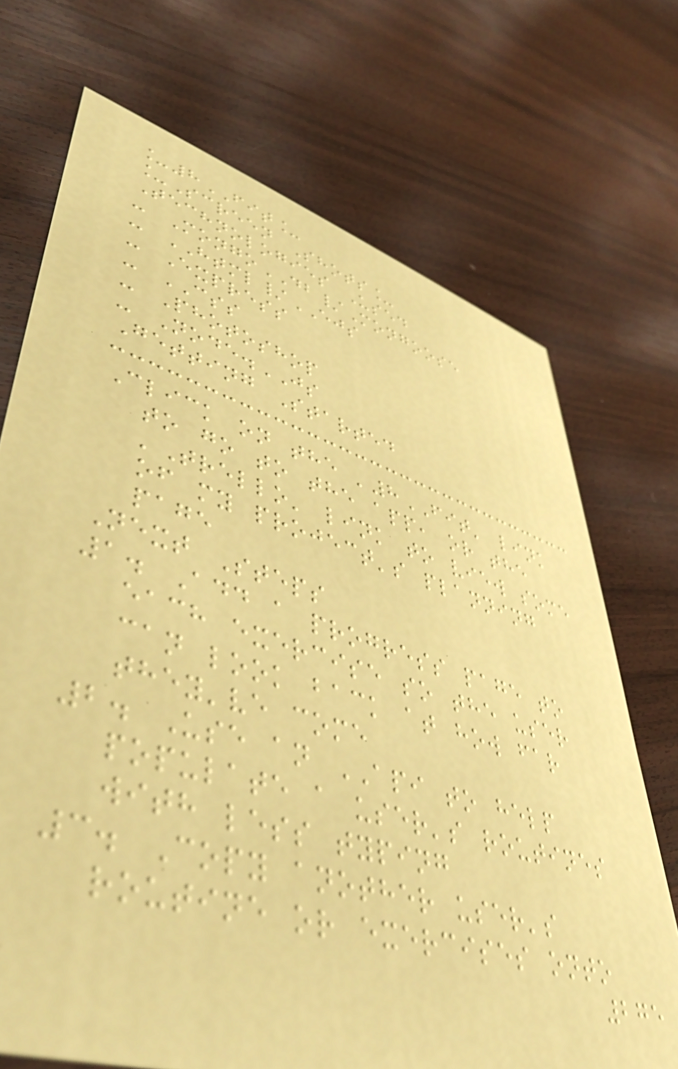_8FIT_
_Screen Shots_
Technologies Used
- MongoDB/Mongoose
- HTML/EJS
- Express
- CSS
- Photoshop
- Node.JS
Getting Started
Click on the '8FIT' link
to go to the app, or the
'Trello' link to view some
of my project's planning
page
Next Steps
1. Add a progress page to
each exercise so the user
can look back at how far
they've come
2. Use an API to help
populate a user's routines
with less typing
3. Copy another user's
routine or exercises onto
275
